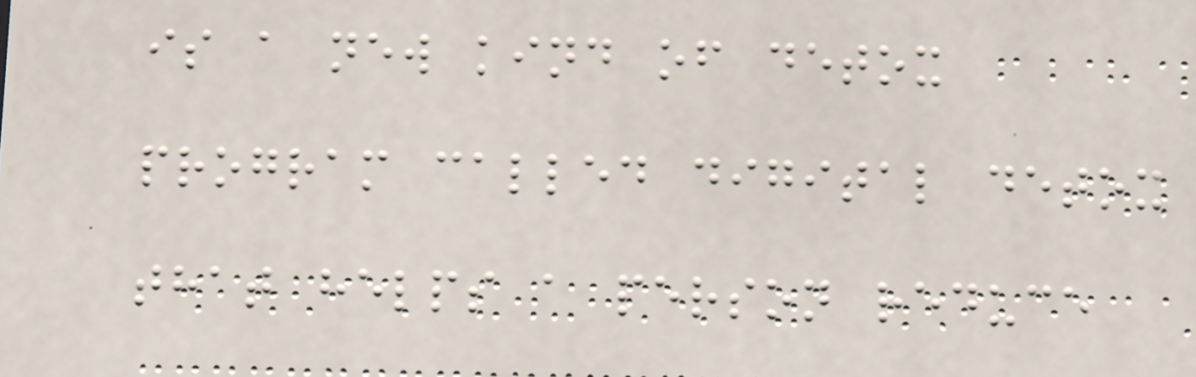is a new kind of detox
program called digital detox
that helps a person reduce
